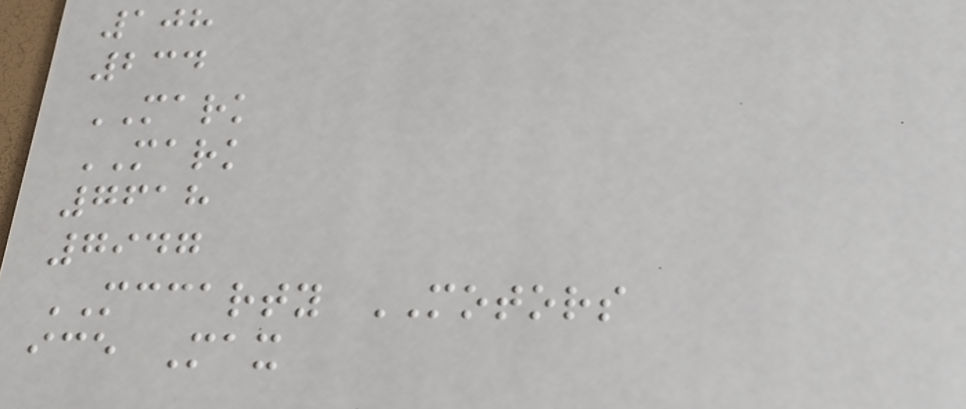108
234
MARK
MARK
7618
7947
MCCARTY MOTORS
ice Max
